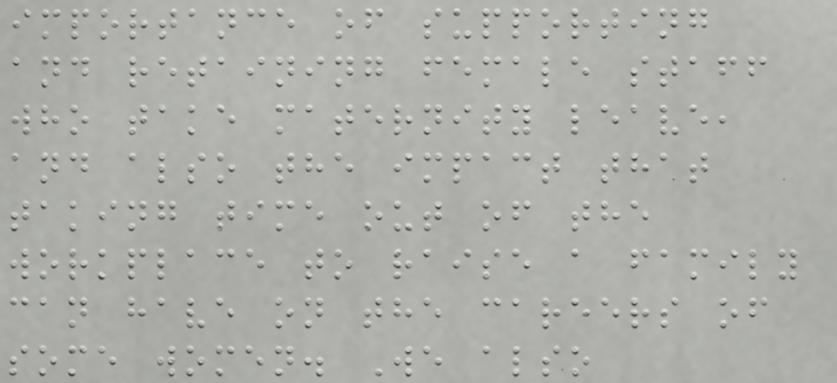importance of supporting
and retaining female staff
who take maternity leave,
and also the impact that
taking time out of the
workplace to raise a family
can have on the careers of
some women. We also
